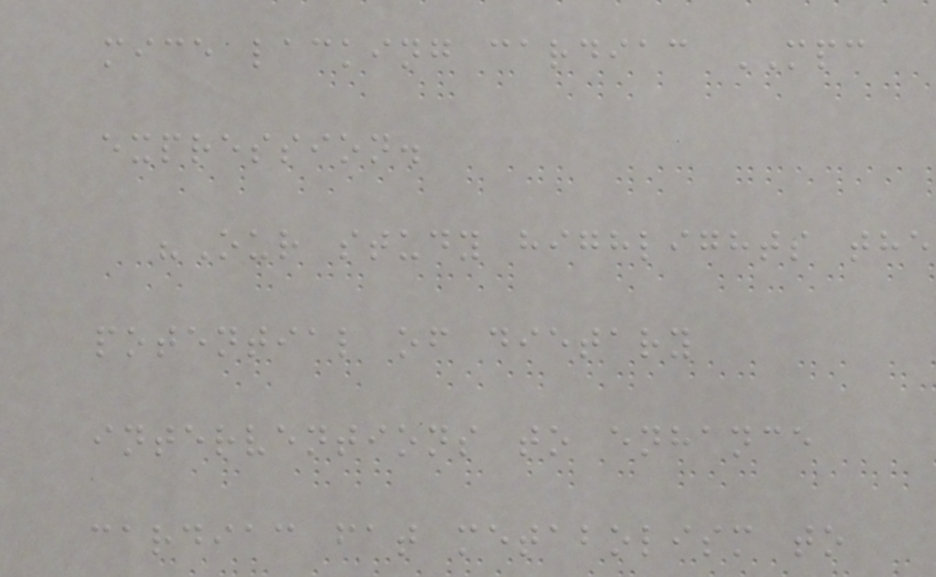mice lacking cardiac MPC
expression.
"Our study highlights the
potential of dietary
interventions to enhance
cardiac fat metabolism to
